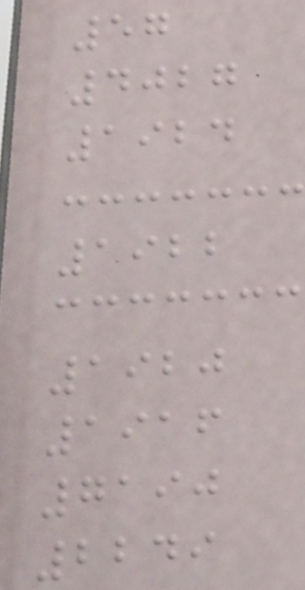57
4027
1924
1922
1920
1916
7190
2249
